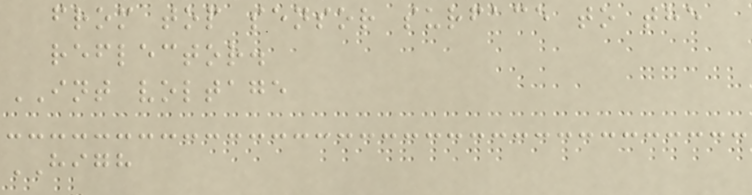from top sensor surface to the
reflector.
INT voltage
HIGH
